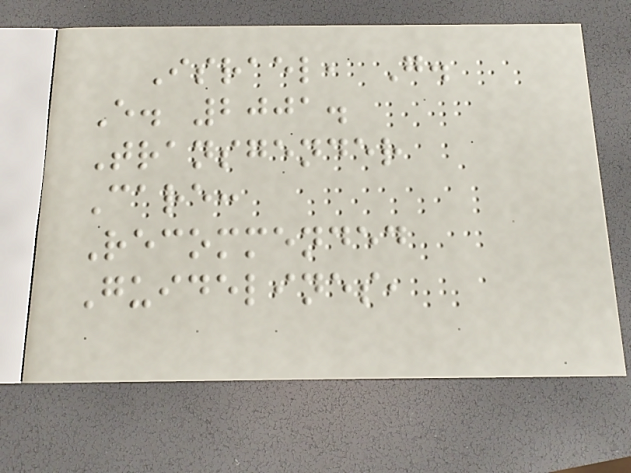Israel, G.
E. 2001.
Transgender
Care:
Recommended
Guidelines,
